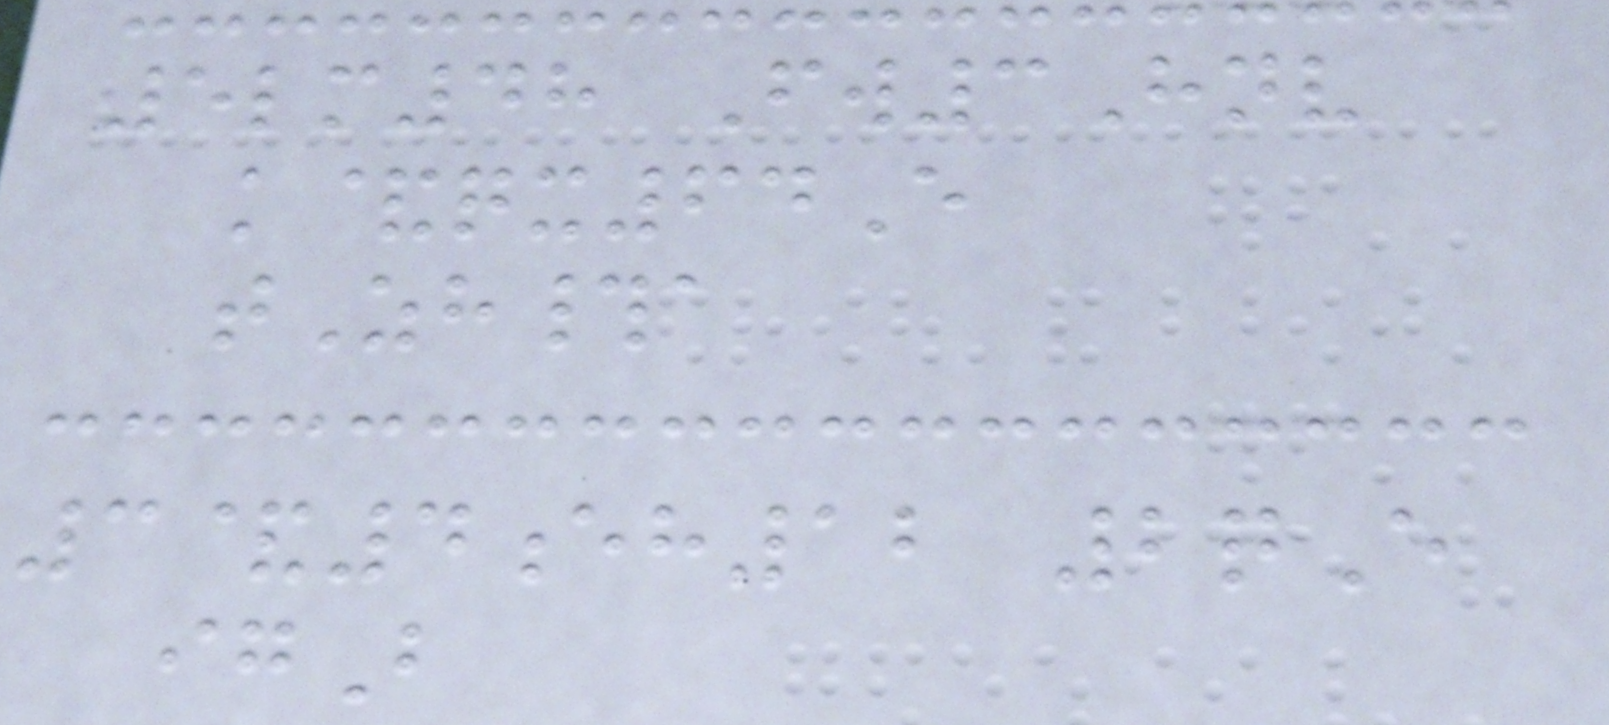5lm48 Fw3Hnv
k&qx64E
tZh#a
3&4eh12 2qE
igB
